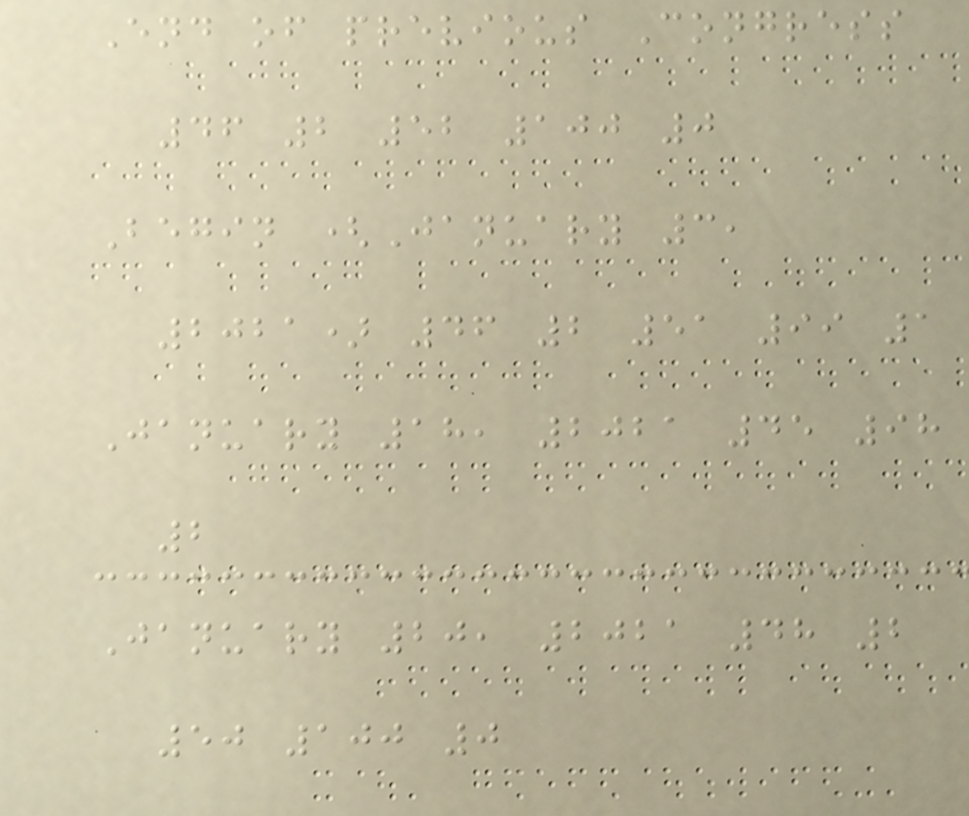End of previous Congress
46 2 52 100 0
Begin (January 3,
2021) 46 2 51 99 1
January 18, 2021 45 98
2
January 20, 2021 48 2
50 100 0
